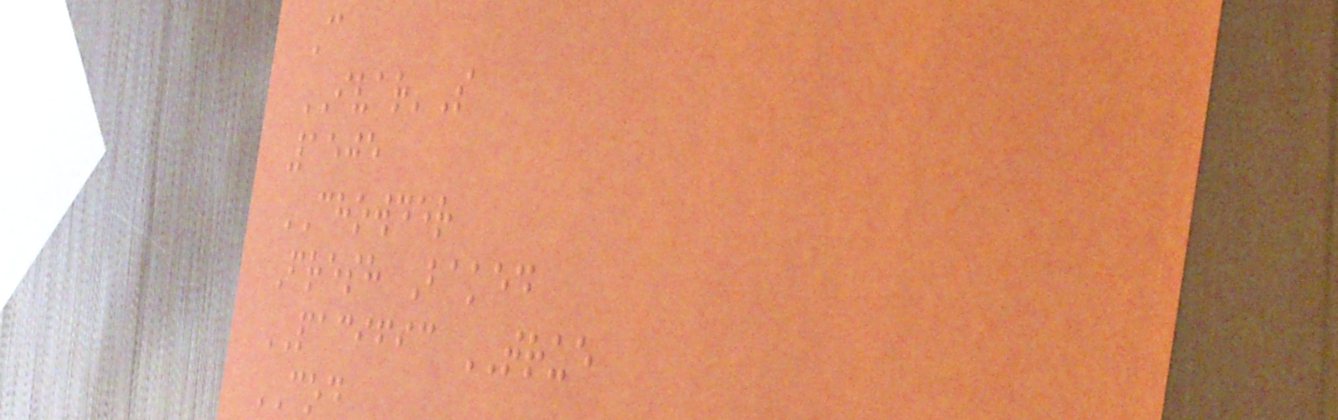C
IVAR'S
1505
CHOWDER
Fresh Baked
PACIFIC TRUE
COD
